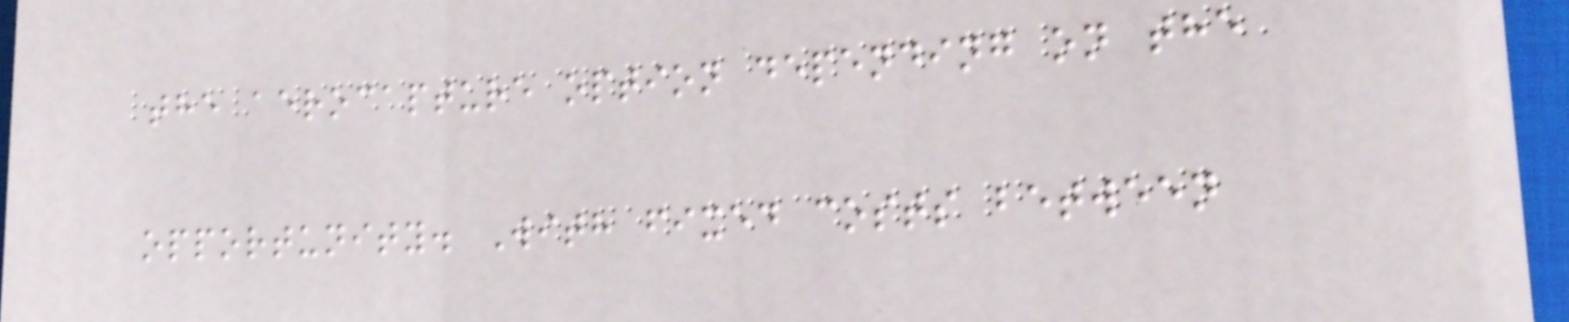the aerocapture option depending on the
opportunity. With fixed costs between
